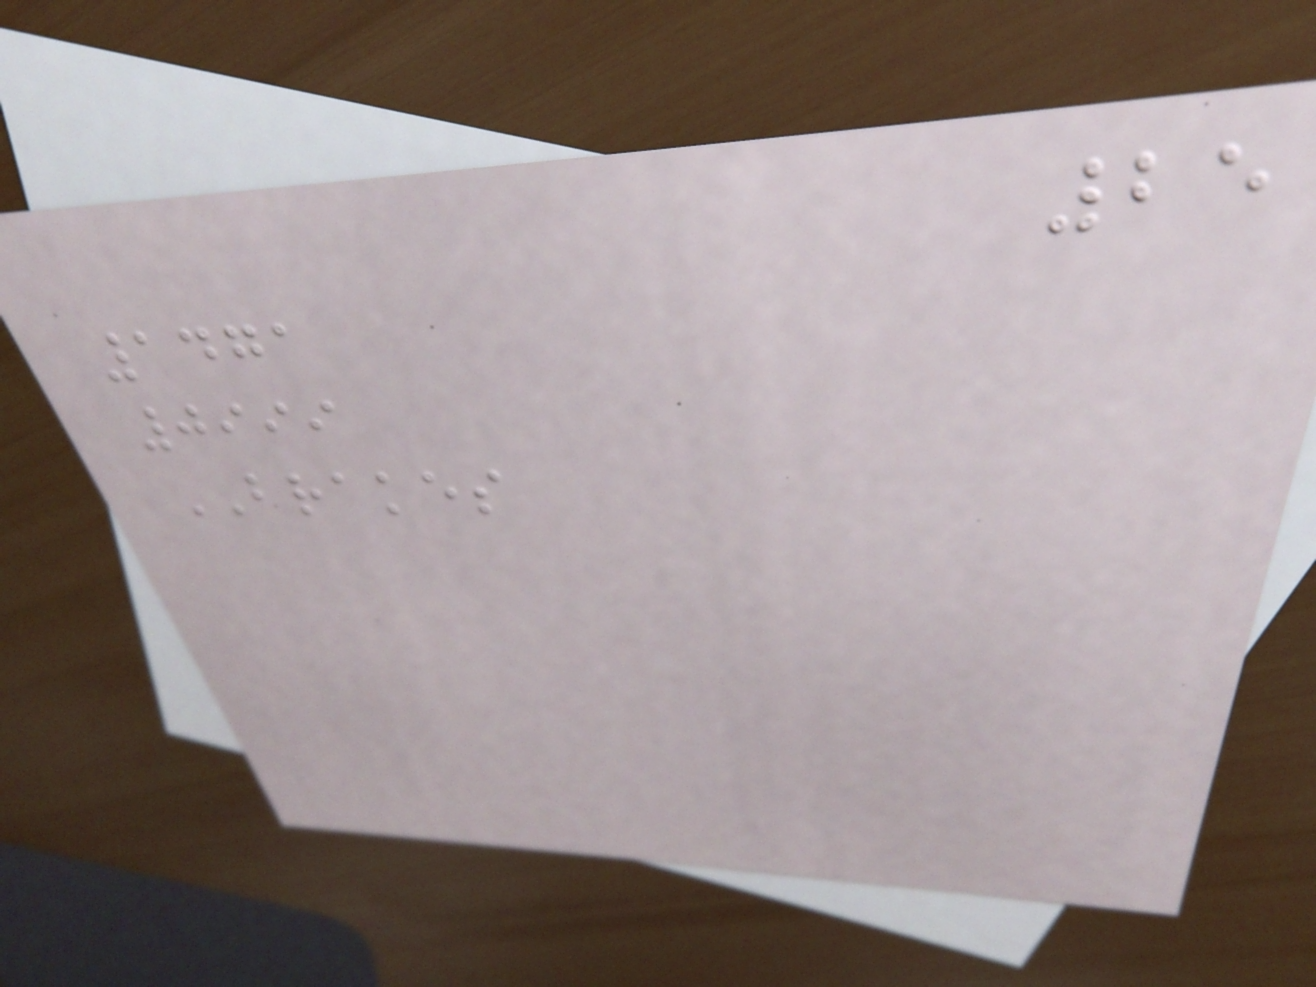25
1471
0999
BRAKES
